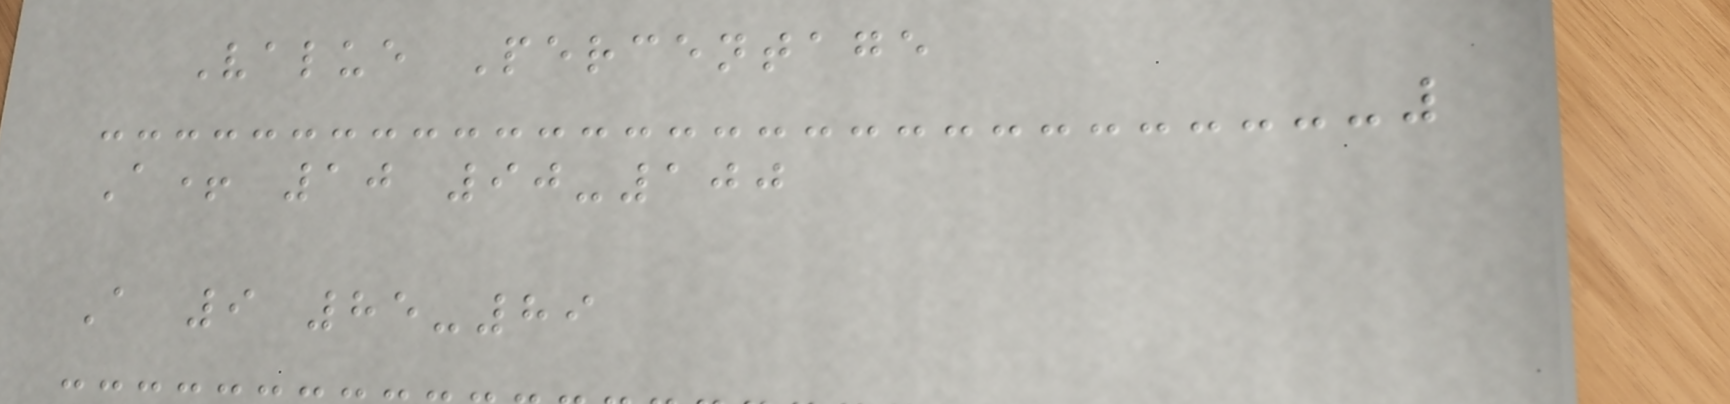Value Percentage
A+ 10 90-100
A 9 85-89
